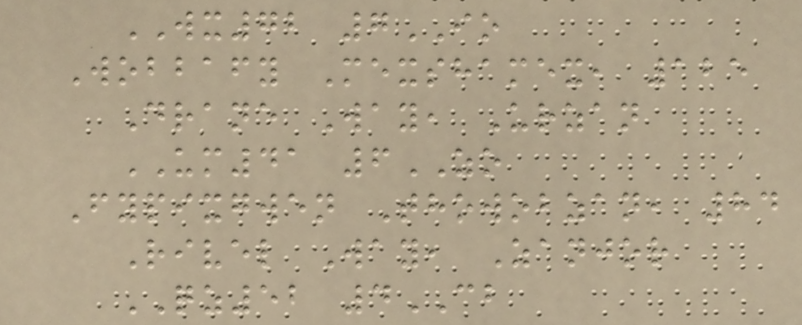WX72 7IO
Wobbafy Mexshamex, 125
Drane Way, Urzan
UM41 6ZO
Fypixgwen Thowobzan, 84
Rivel Way, Zanjor
QZ52 4CB
